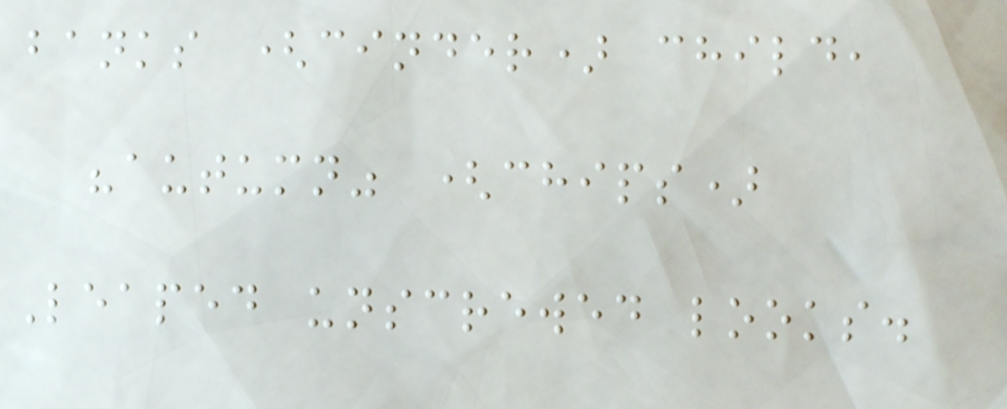banks (cinder) child,
"autumn" (chips)
Leaped unscrewed looks.
